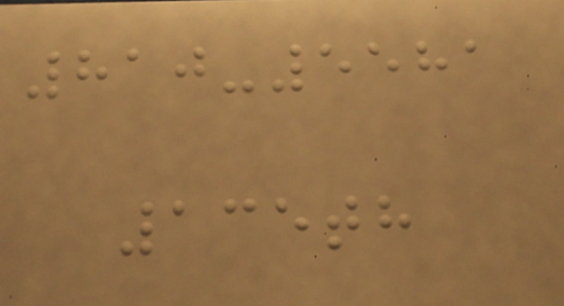810-5581
135th
